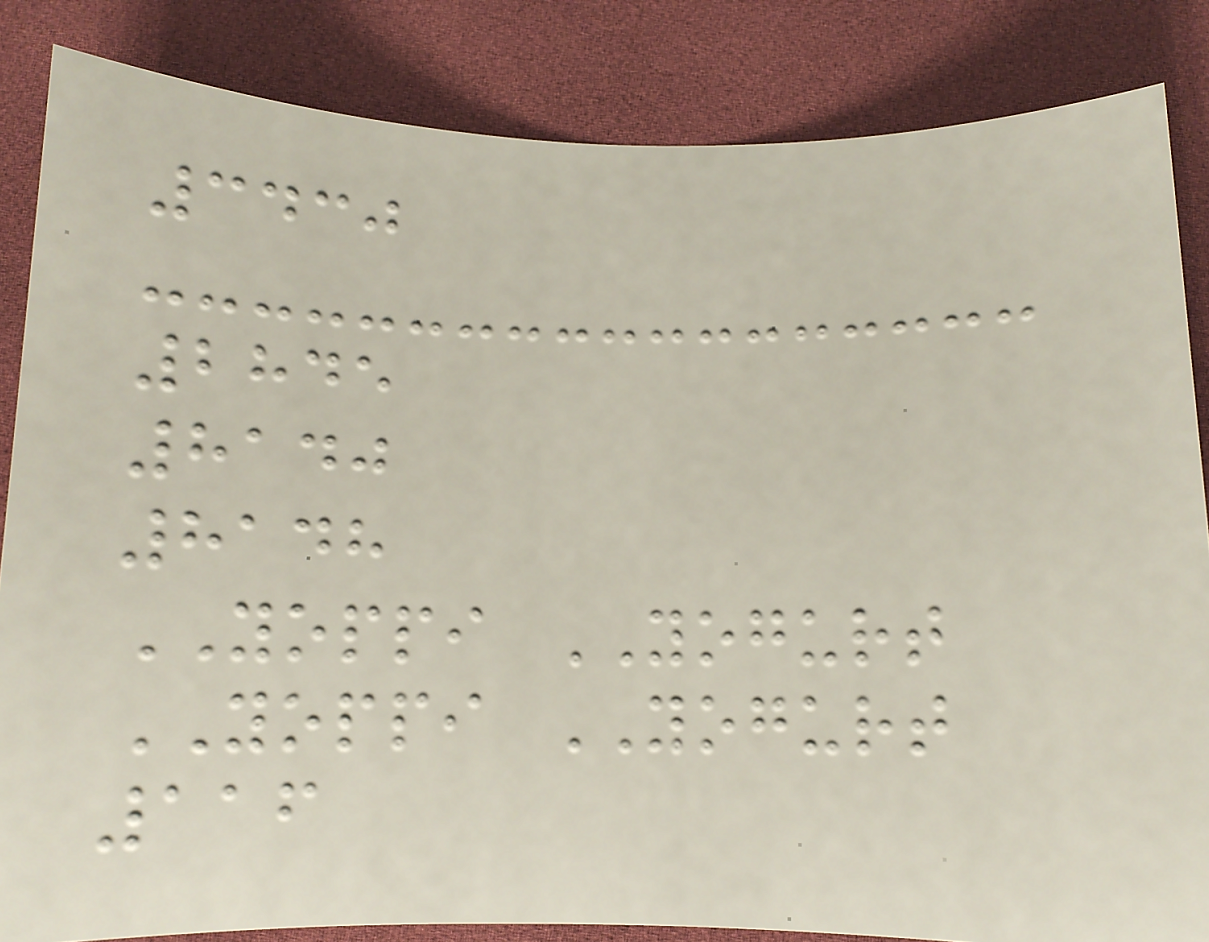3430
2845
8140
8148
YOPPI YOGURT
YOPPI YOGURT
116
